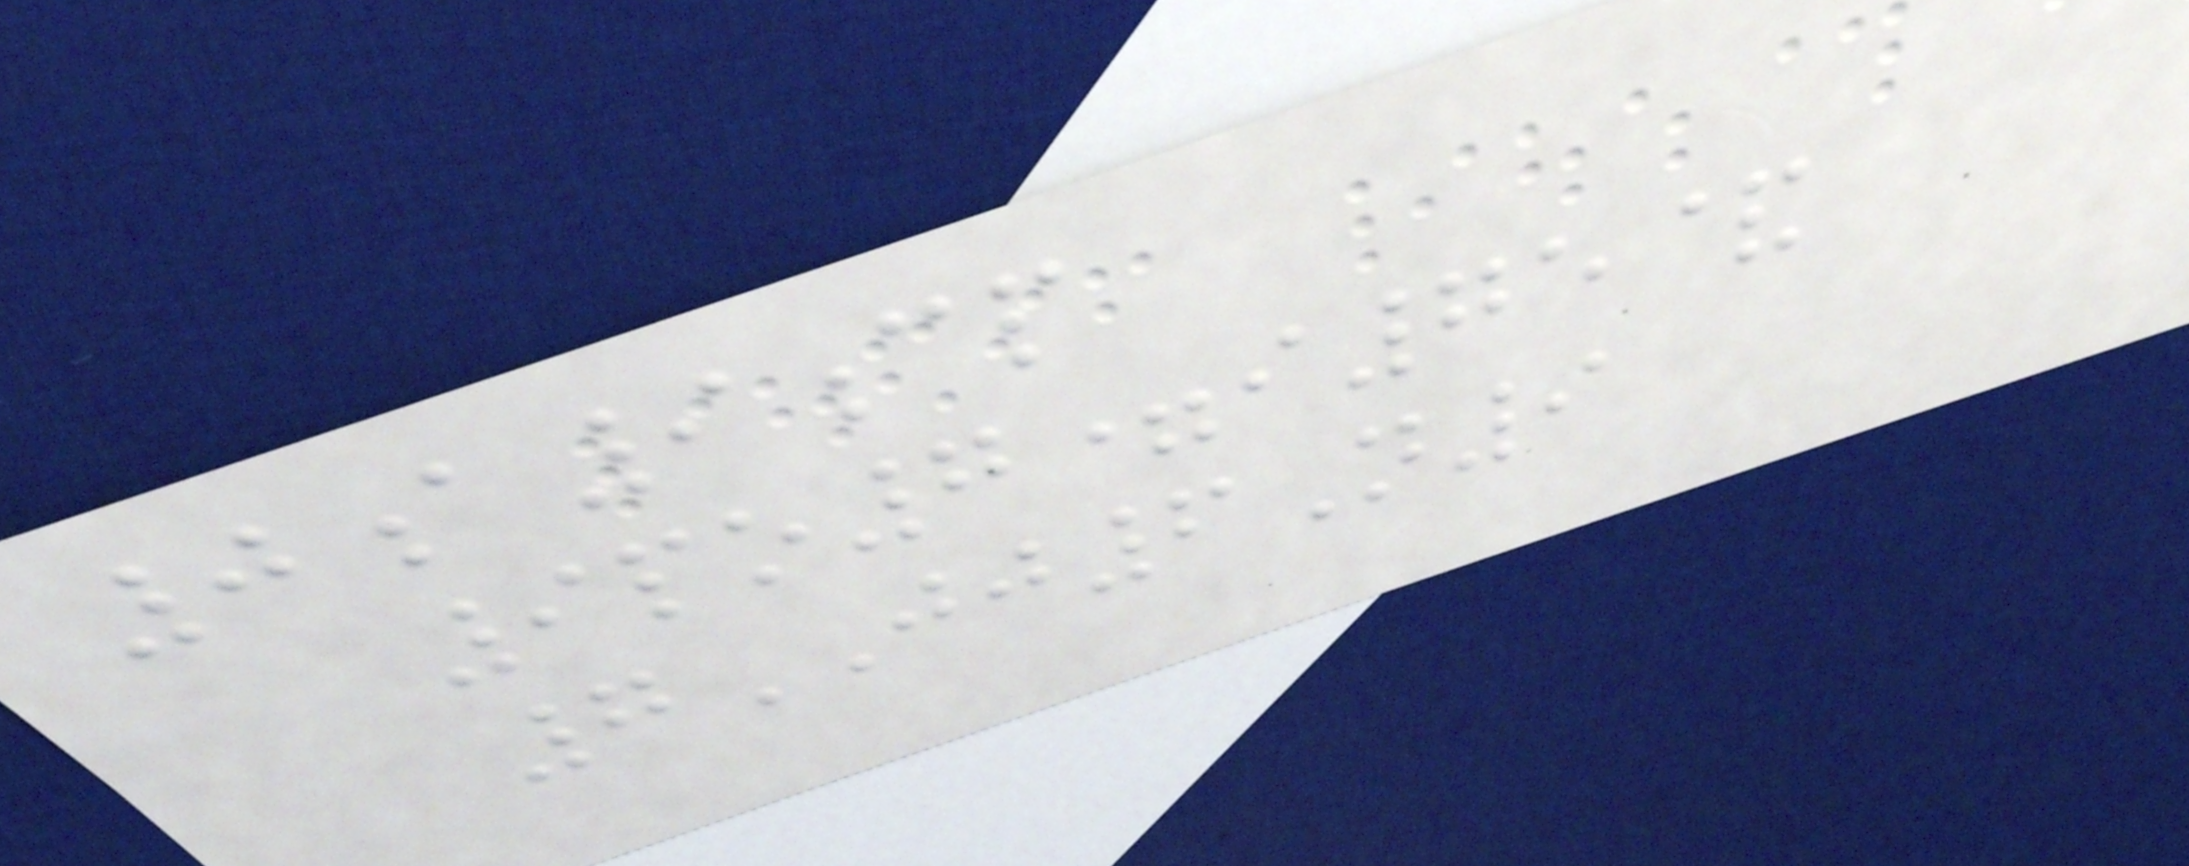0a9cp
9po7=i75&
7JJ6N9
